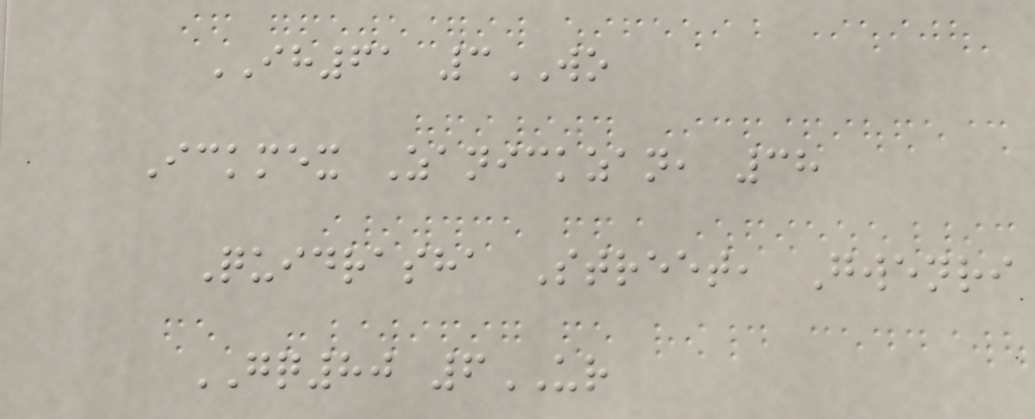IH61 3WO
Ickmex Zanickzan, 38
Quidrasha Street, Gwenri
GQ80 6UR
